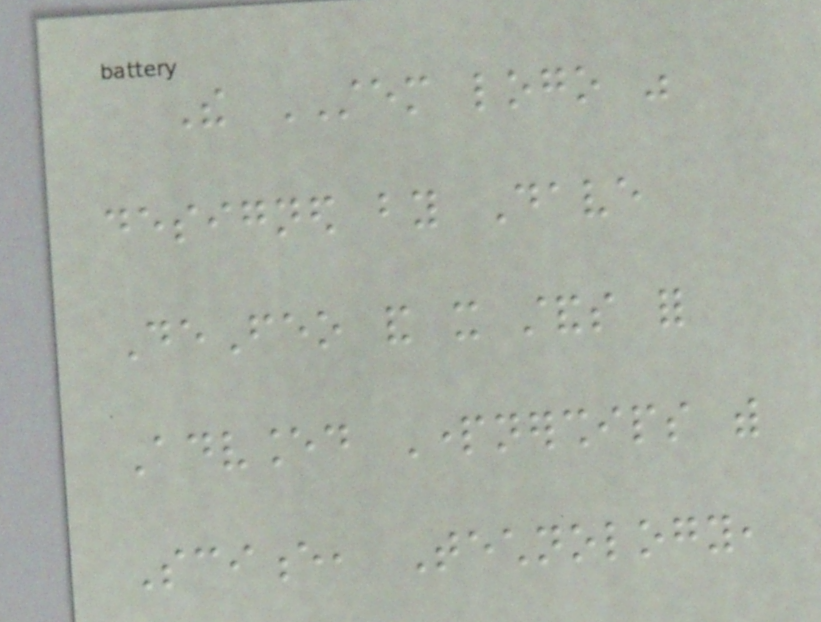The STEM logo was
designed by Dave
DeFeo and it stands for
Advanced Partnerships with
Science, Technology,
